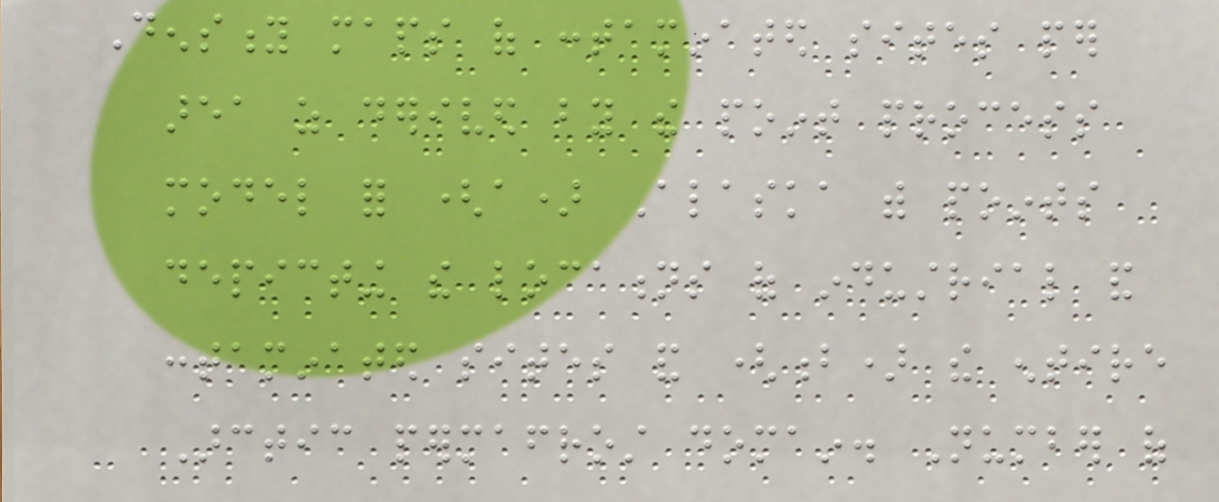Density maps of contaminated sites per
area as derived by the point process
model for (a) Alaska with points
depicting the locations of industrial and
contaminated sites and (b) the entire
Arctic permafrost domain. Number of
